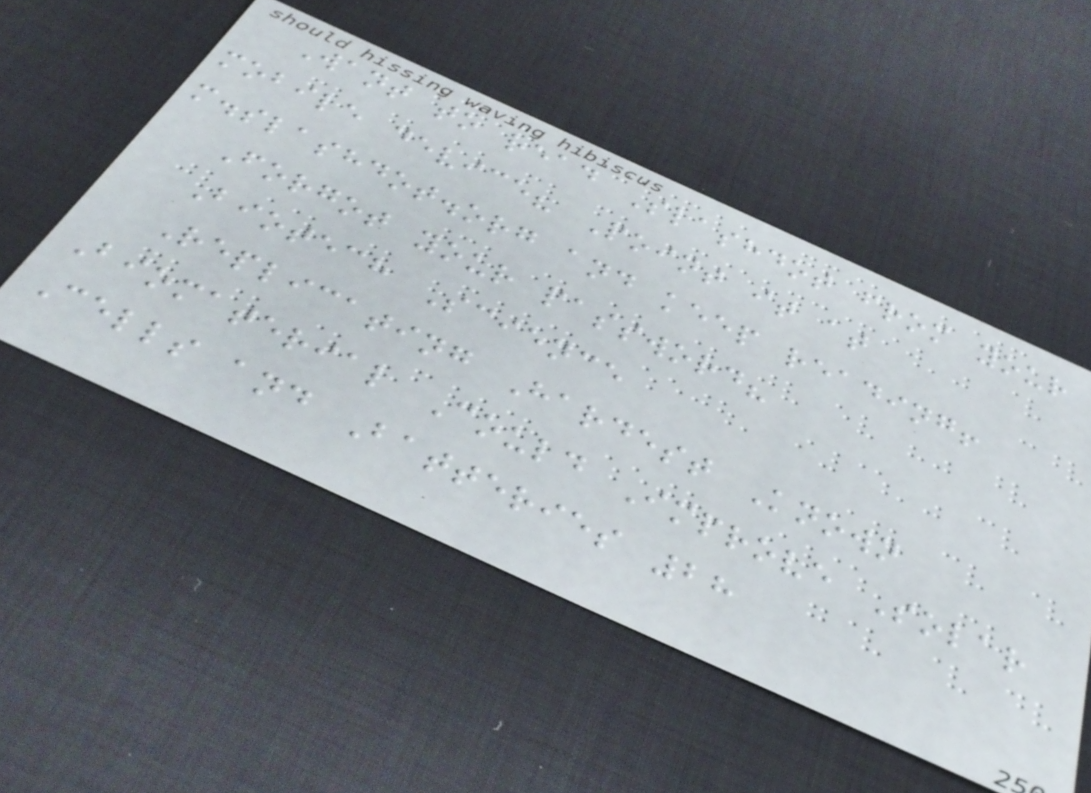Want to read Slashdot from your
mobile device? Point it at
m.slashdot.org and keep reading!
Forgot your password?
Biotech Science
Replicating Hardest Known
Biomaterial Could Improve Solar
Cells and Batteries 28
